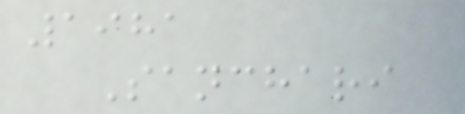1981
Sanchari
